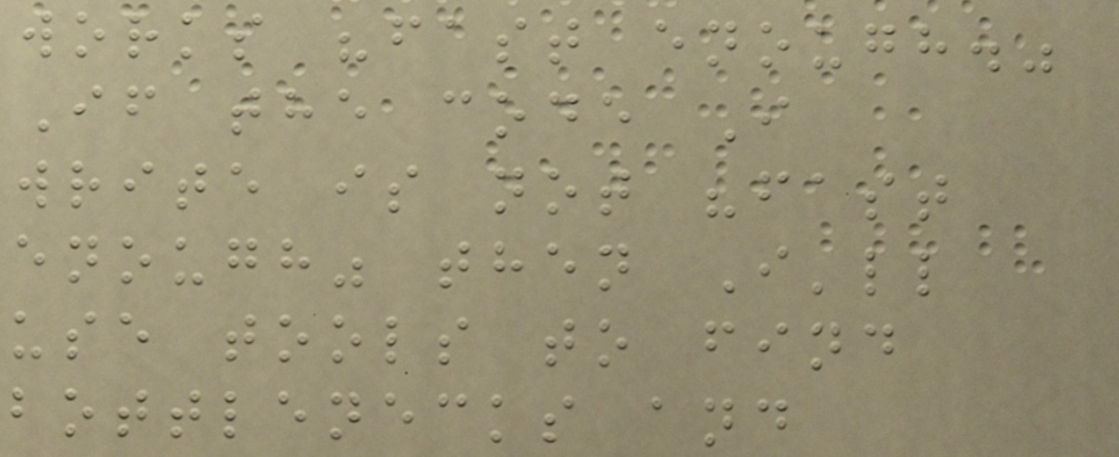works "fast enough."
If the code I
write is not "fast
enough" then I'll
use tools to find
bottlenecks and
